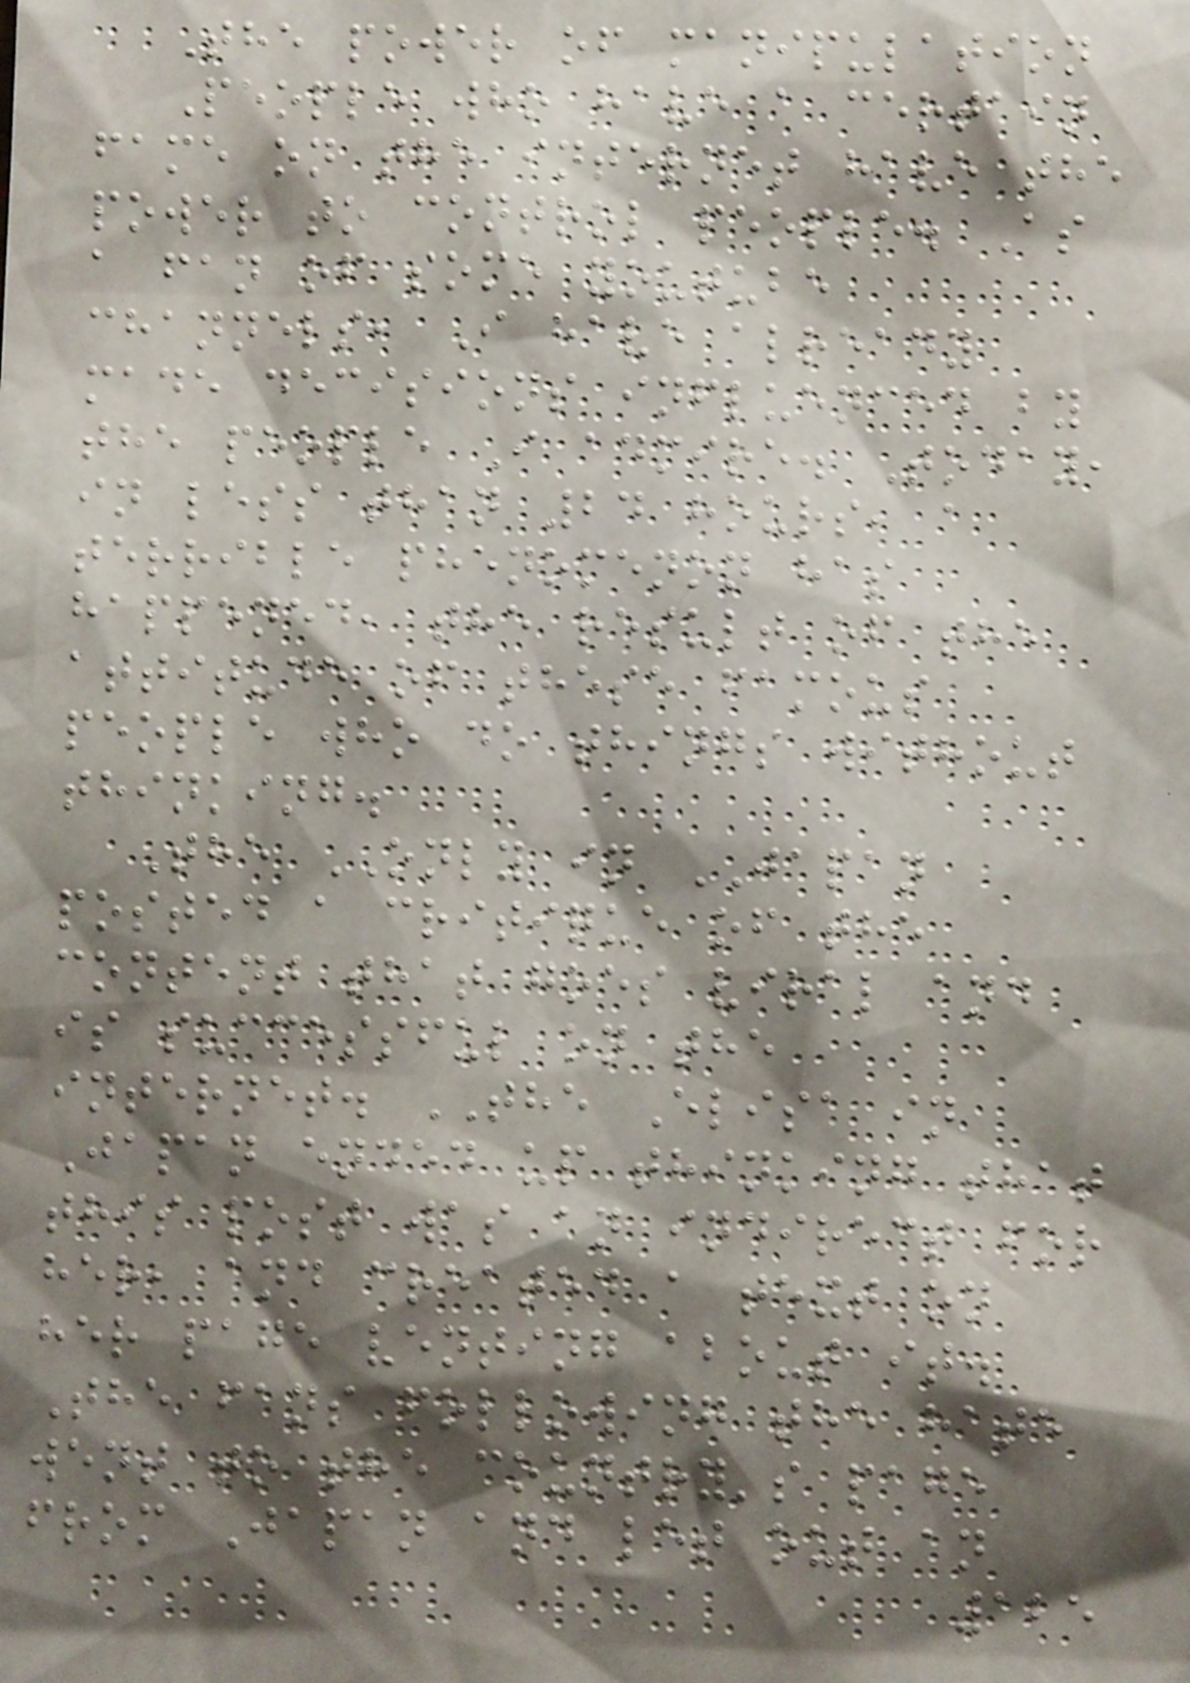The power of manipulation
People who have a certain
fame on the internet have the
power to control people. As
a fan of some youtube
channels, I have already
made decisions influenced by
the people I admire. Today,
in less than 24 hours, a
terrible phenomenon has
happened, the result of the
attitude of these famous
people who do things without
thinking.
The ONLY in JAPAN
posted a critique of the
content that goes viral and
is successful on the
internet. THE Elisa in
Japan ended up thinking that
this post was an indirect for
her, and created a text on
her page venting about it.
The fans following the hate
went to the country's page
from Japan and let out an
125
